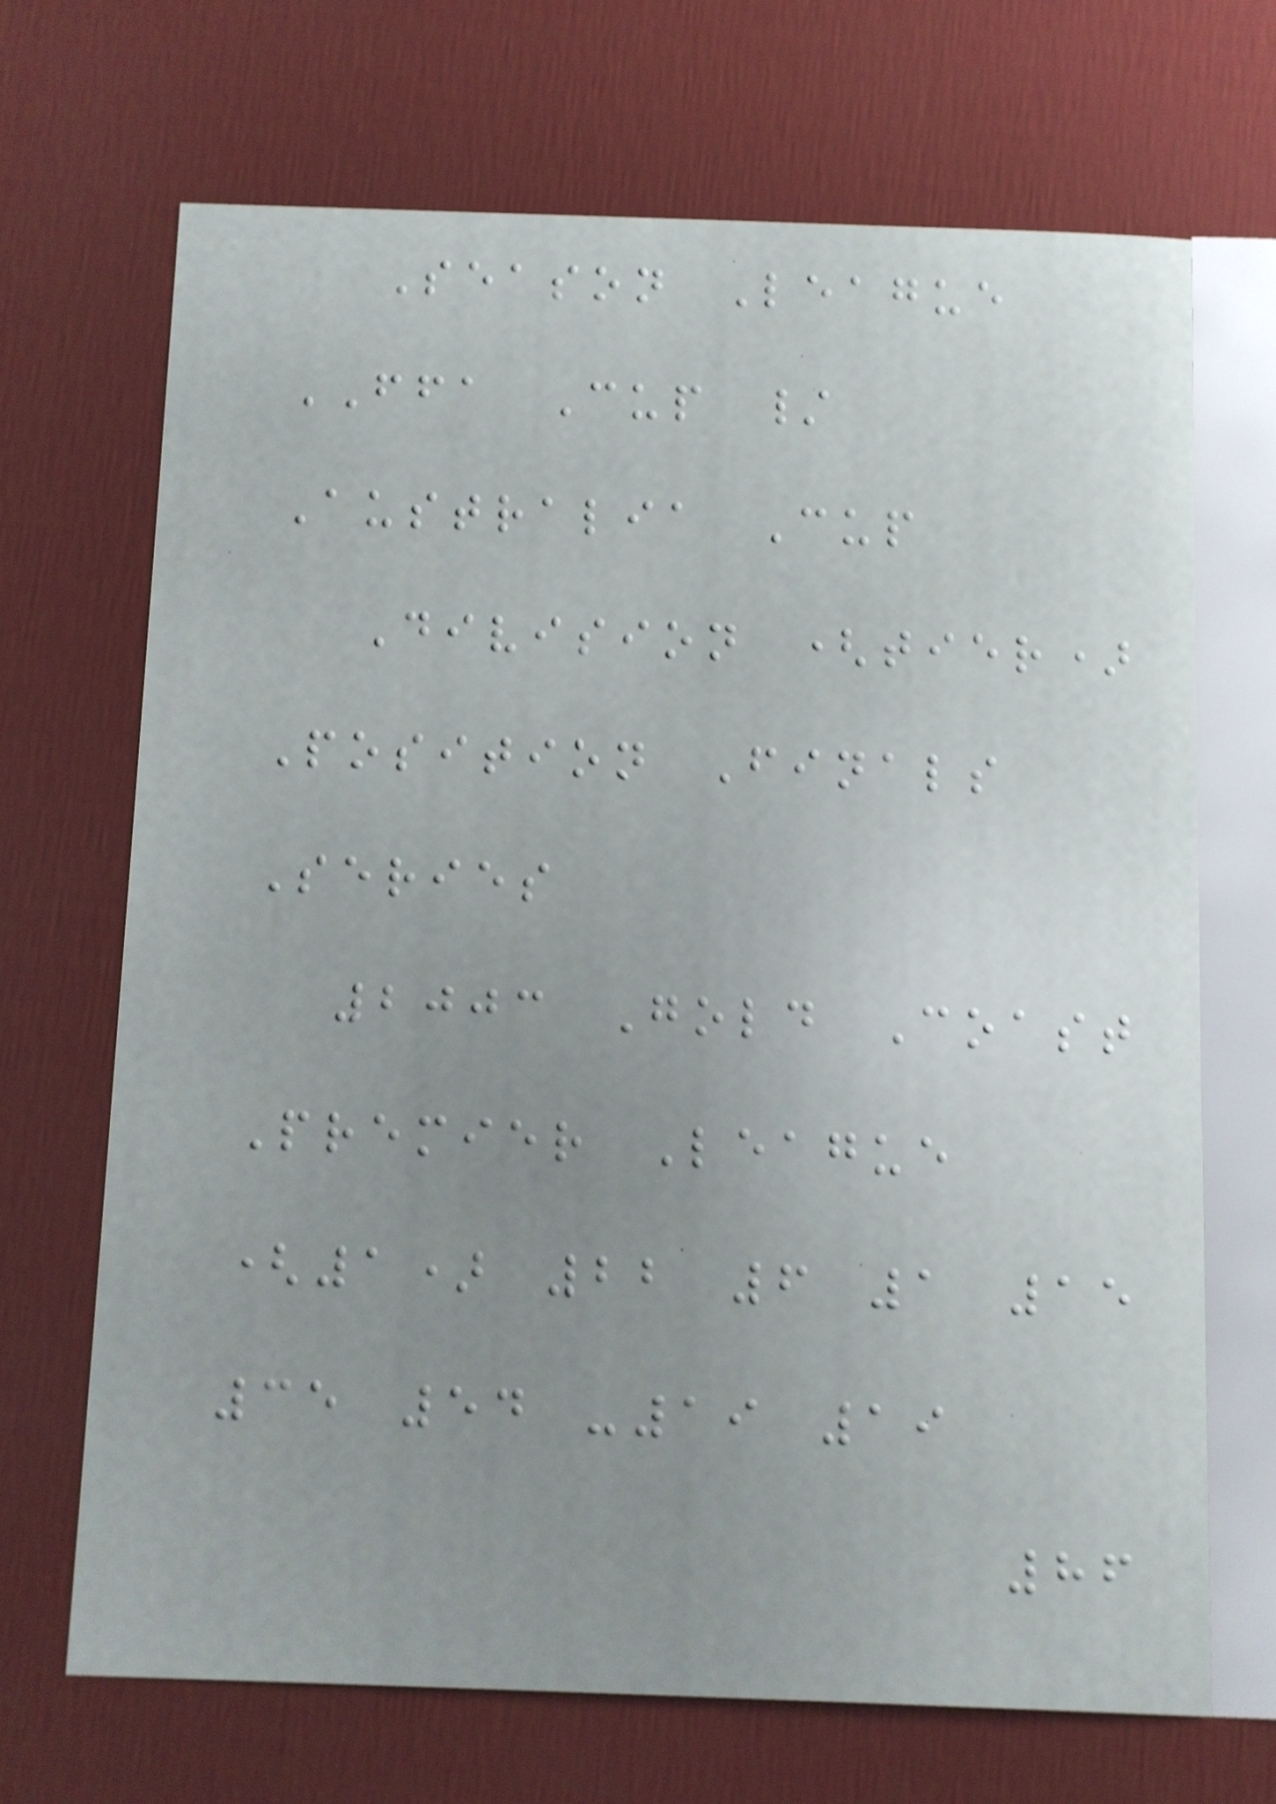Season League
FFA Cup /
Australia Cup
Division (tier)
Position Finals
Series
2003 Gold Coast
Premier League
(1) 22 6 1 15
35 54 -19 19
86
